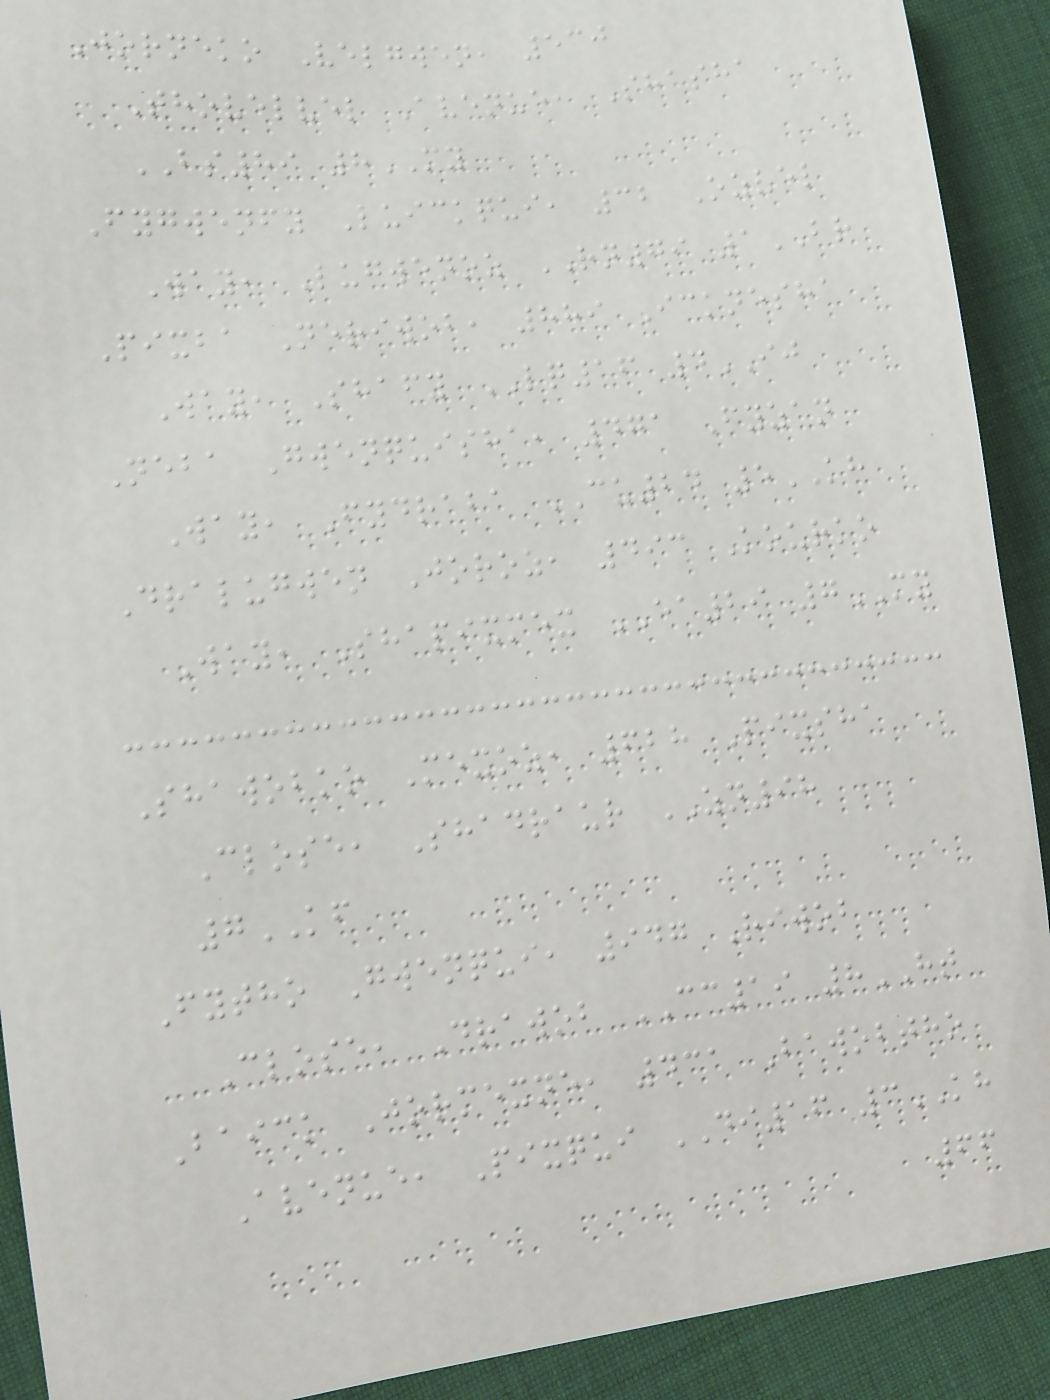Jorneko Velgwen, 530
Thovelvel Avenue, Shasha
BS89 8MY
Fygwenfy Luickqui, 32 Ozvel
Way, Lugwenoz RN79 1BR
Pixba Neriwob, 889 Icknesha
Way, Shafy LQ16 4IJ
Neba Gwenquisha, 471 Fyzan
Way, Fydraba CU24 5KH
Dralugwen Joroz, 493 Kourko
Way, Shapixmex EA29 7MY
Shawobko Mexoz, 628 Pixsha
Close, Shadraur ZN98
7KF
Fytho Gwenqui, 947 Riwob
Close, Drawob CC19 8HT
Baick Jormexne, 431 Bawobtho
Avenue, Pixqui DI16 3KH
66
